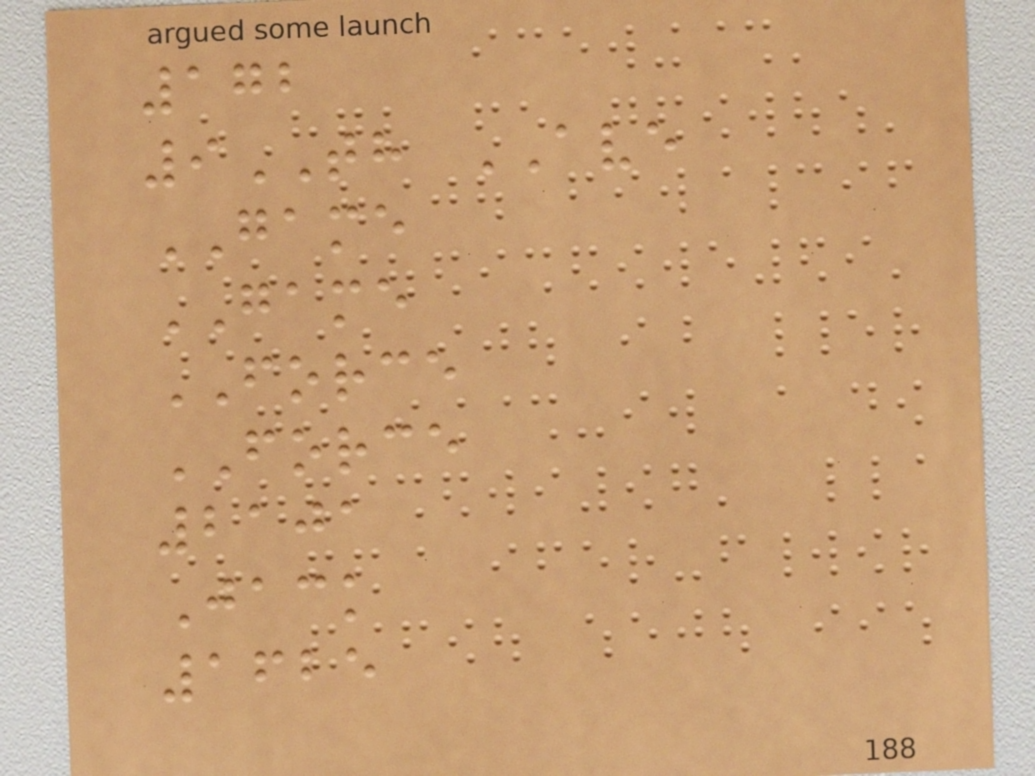172
9TH AVE
GAME
GAME
FORCE
FORCE
2101
Jack
1625
